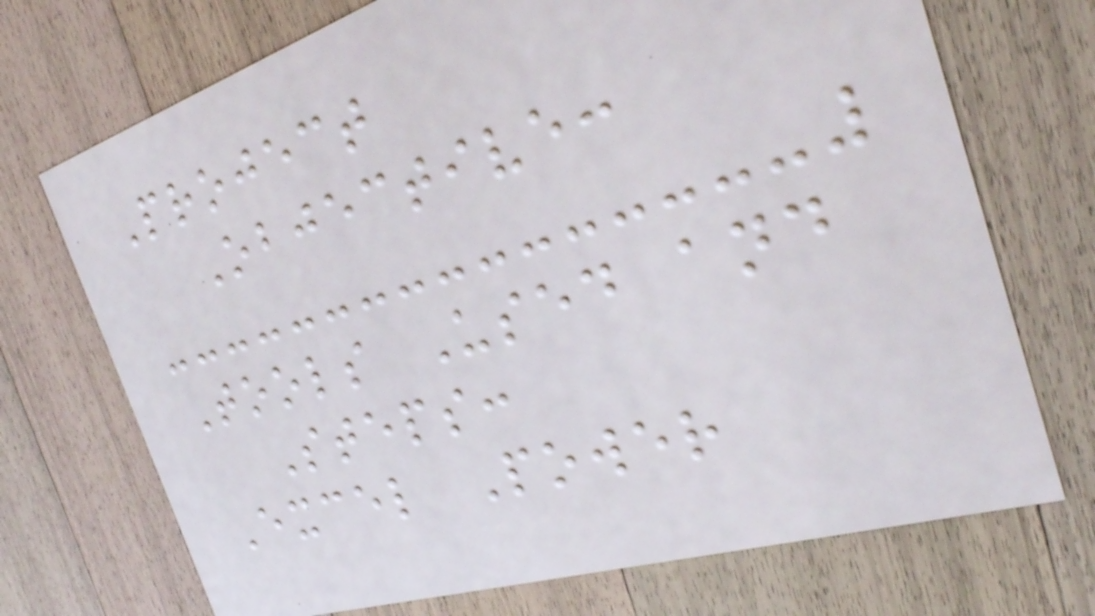Project
Objective:
Tools Used and
Steps:
Excel Power
